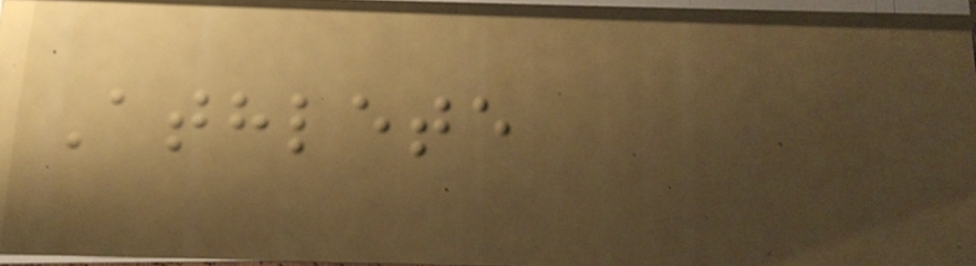Athlete
